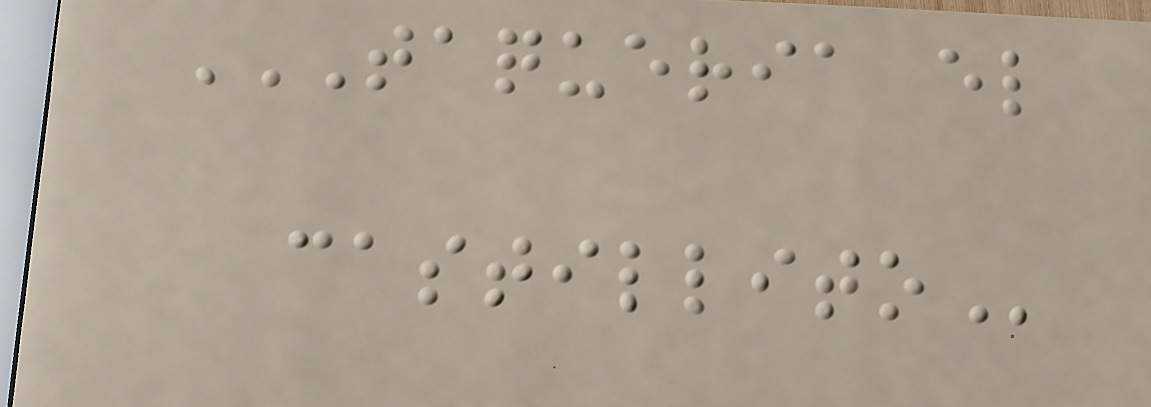TAQUERIA EL
CASTILLITO
